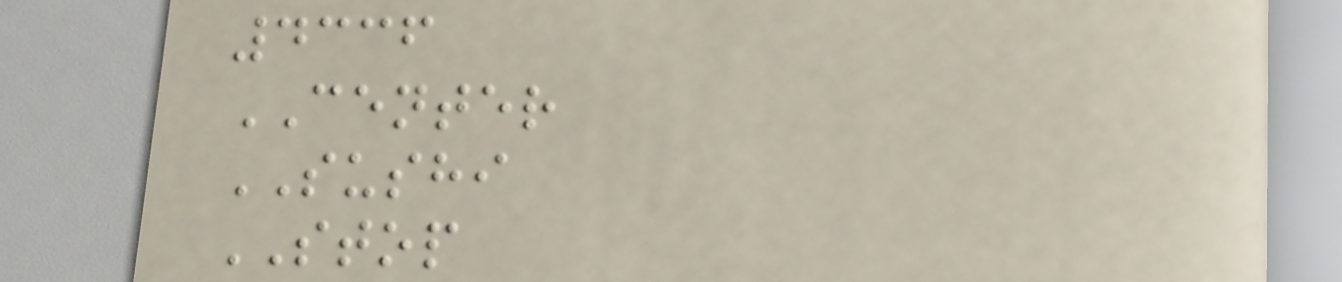4336
CENTER
SUSHI
STOP
